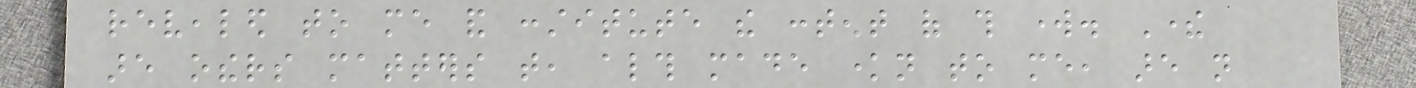revealed to me and constitute the content of this work. There
are others matters that, although made known to me, are not
